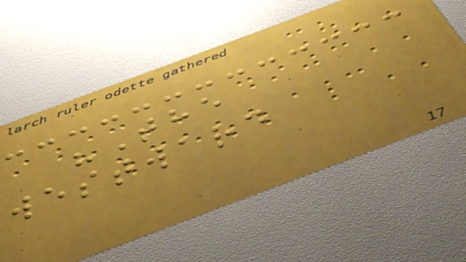"The
westward
